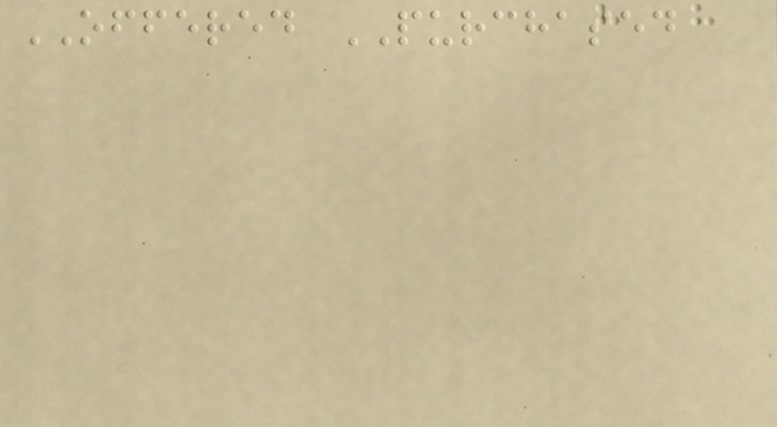OFFERED PURCHASED
